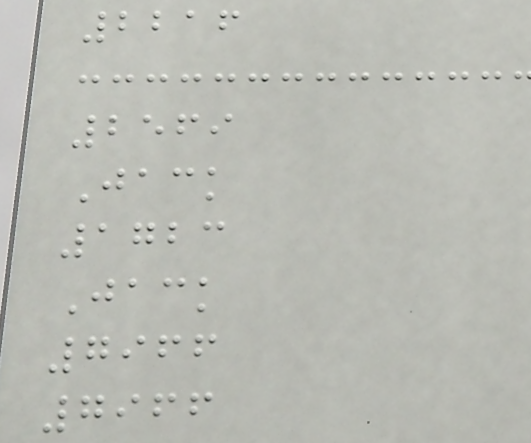2216
2569
Jack
1723
Jack
7966
7966
